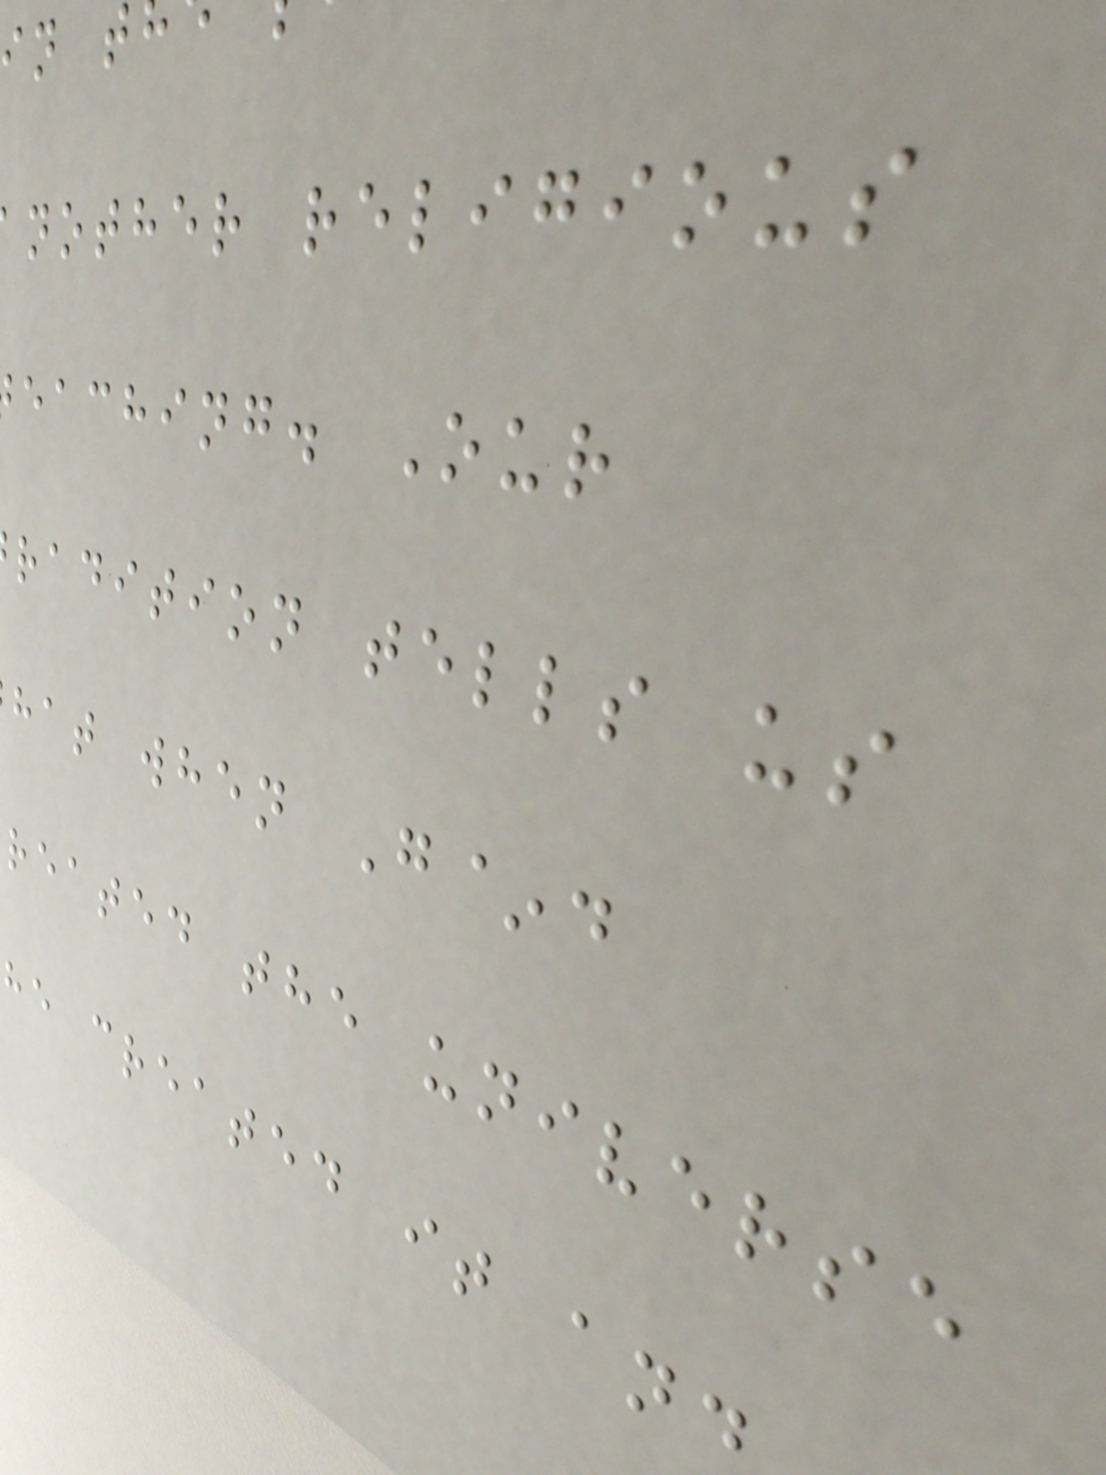in t
nother religious
eaching. Our
radition tells us
hat when G~d
reated the universe
he created it and
